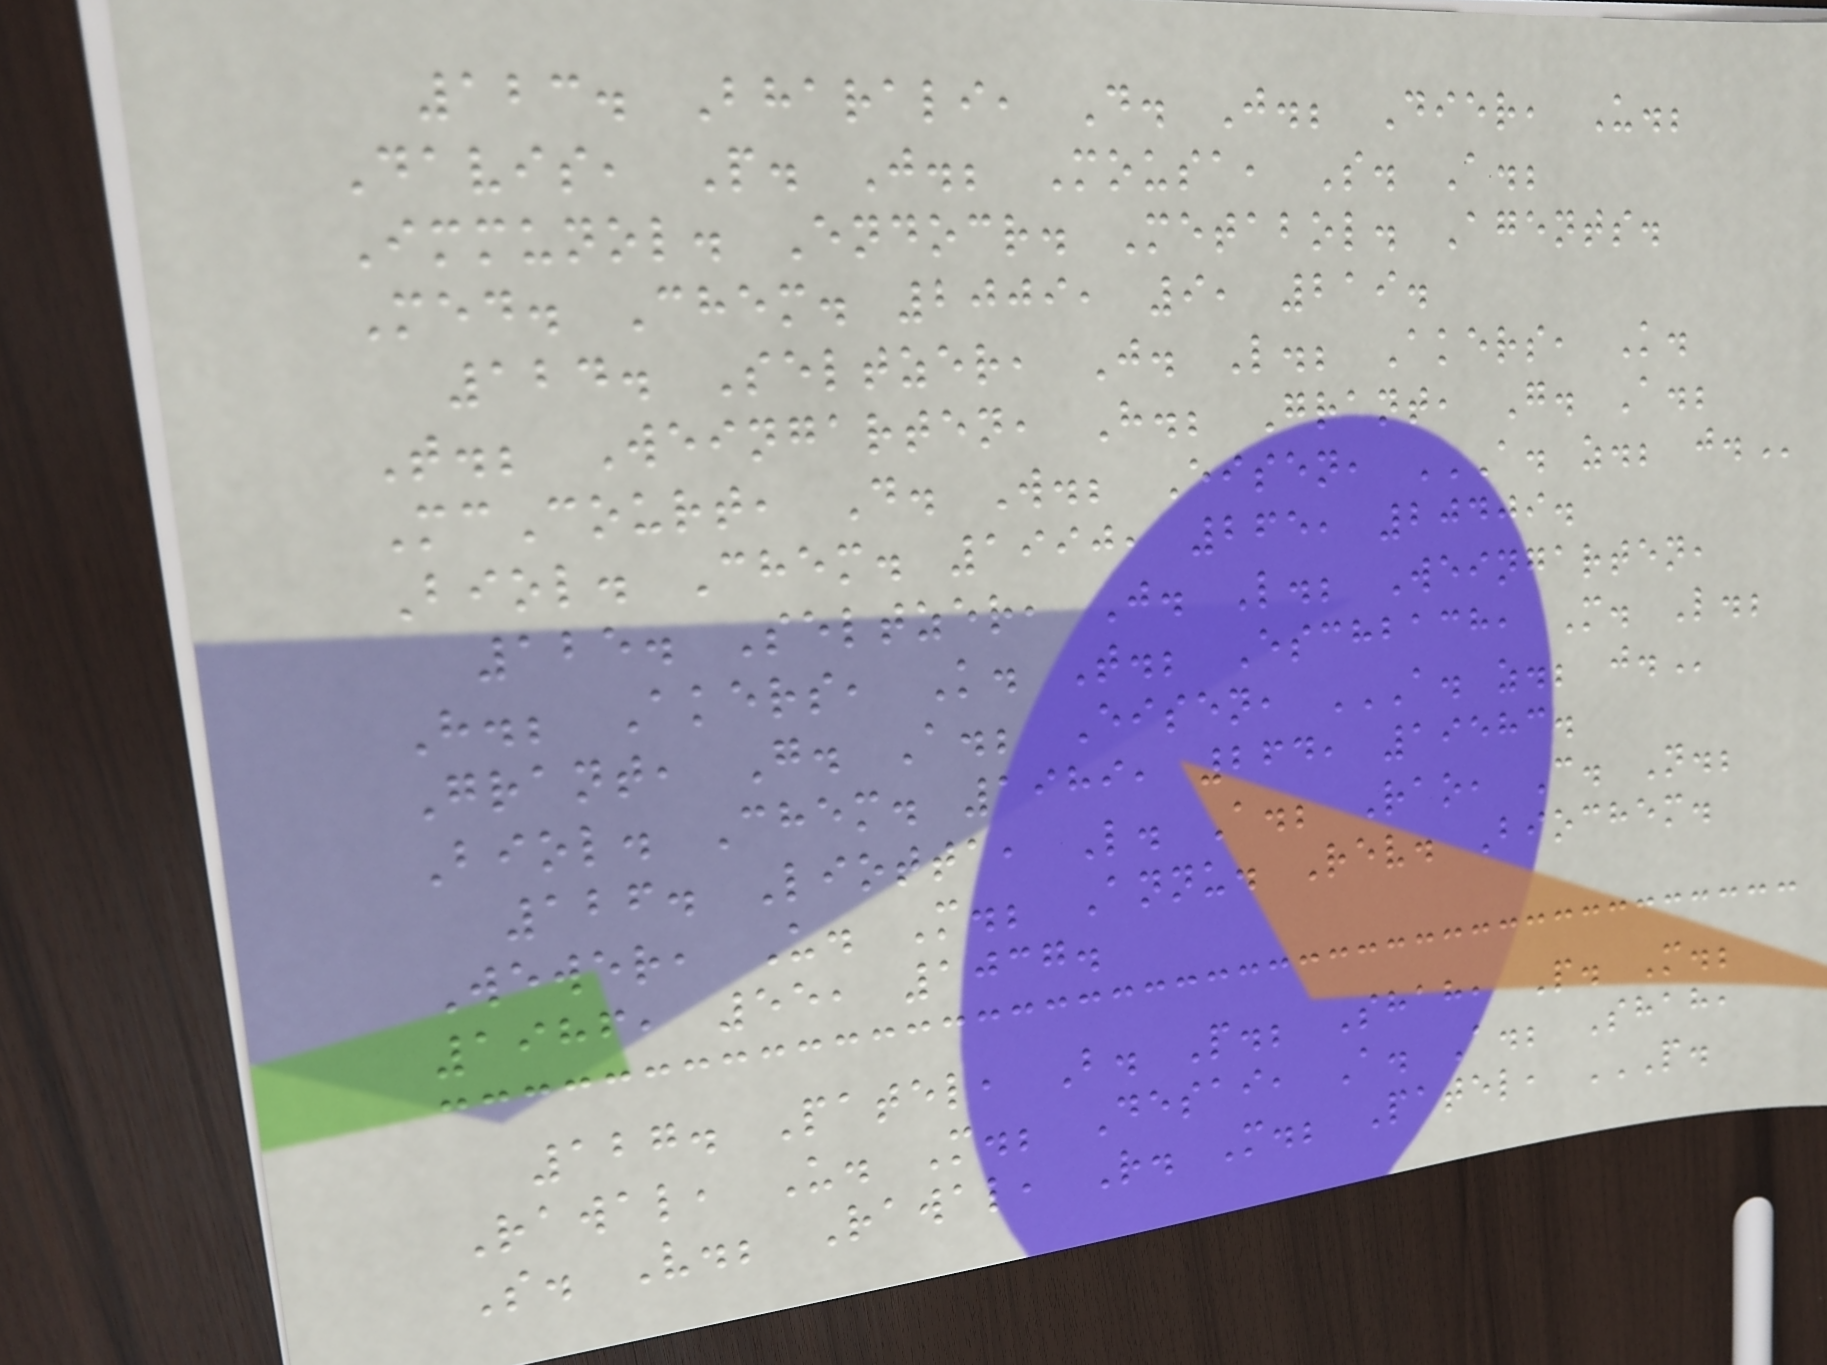123. Bharali, D. J.; Dier, U.;
Davis, P. J.; Mousa, S. A.;
Immunol. Endocr. Metabol. Agents.
Med. Chem. 2009, 9, 219.
124. Seltzer, J. L.; Akers, K.
T.; Weingarten, H.; Grant, G. A.;
McCourt, D. W.; Eisen, A. Z.; J.
Biol. Chem. 1990, 265, 20409.
125. Seltzer, J. L.; Weingarten,
H.; Akers, K. T.; Eschbach, M. L.;
Grant, G. A.; Eisen, A. Z.; J.
Biol. Chem. 1989, 264, 19583.
126. Liotta, L. A.; Rao, C. N.;
Wewer, U. M.; Annu. Rev. Biochem.
1986, 55, 1037.
127. Patel, B. P.; Shah, P. M.;
Rawal, U. M.; Desai, A. A.; Shah,
S. V.; Rawal, R. M.; Patel, P.
